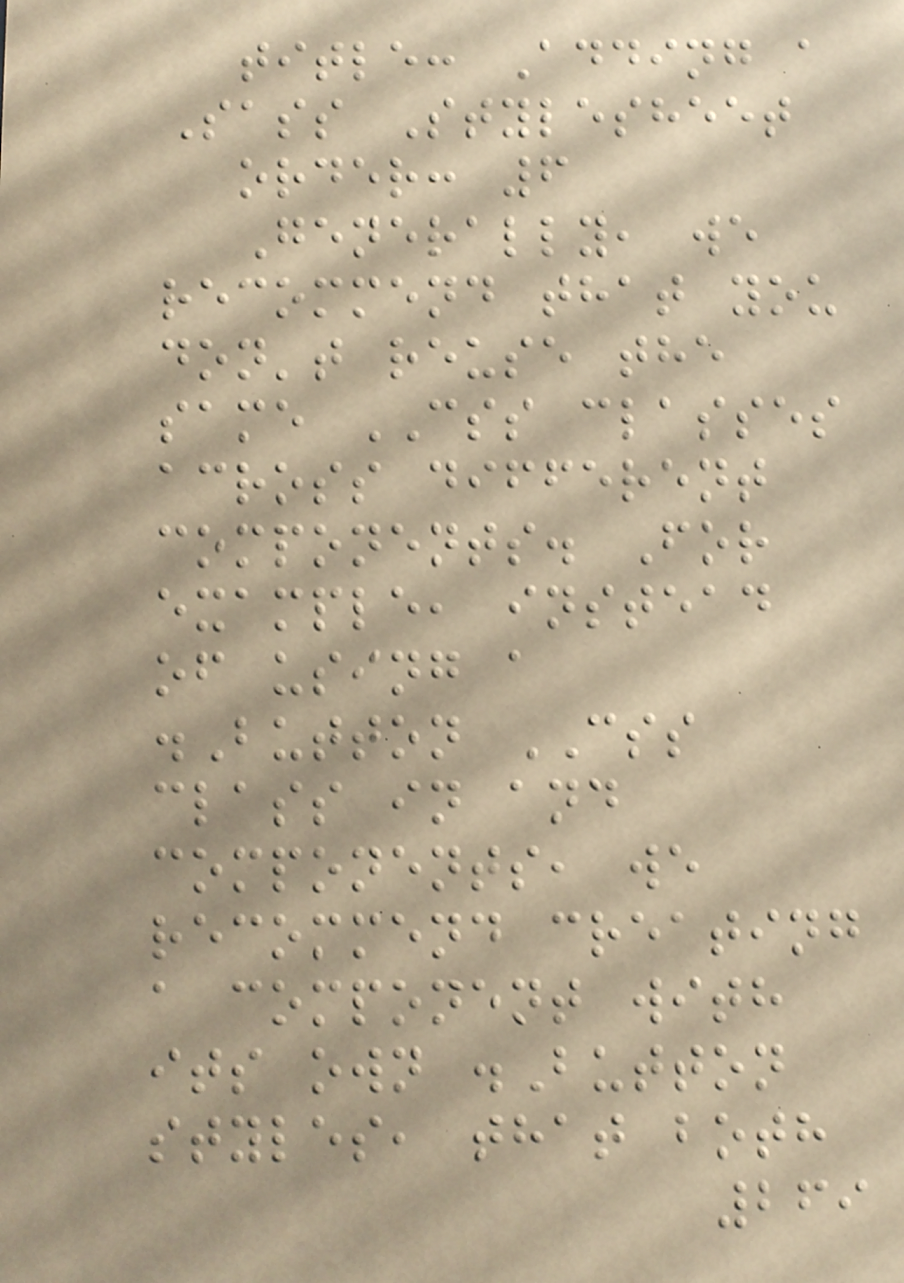title: Adding a
Sass Stylesheet
order: 6
Generally, we
recommend that you
don't reuse the
same CSS classes
across different
components. For
example, instead
of using a
.Button CSS
class in and
components, we
recommend creating
a component with
its own .Button
styles, that both
269
